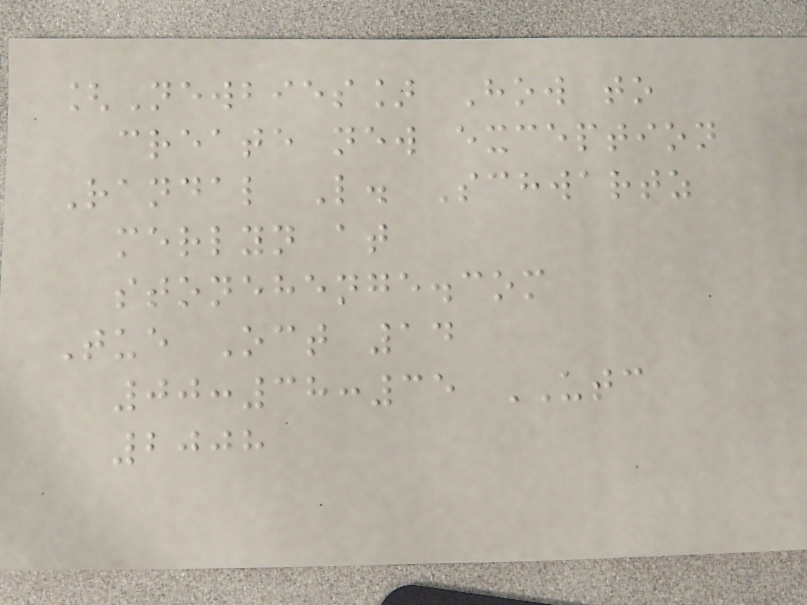[Newbies] How to
create new exception
Randal L. Schwartz
merlyn at
stonehenge.com
Tue Oct 14
00:38:35 UTC
2008
